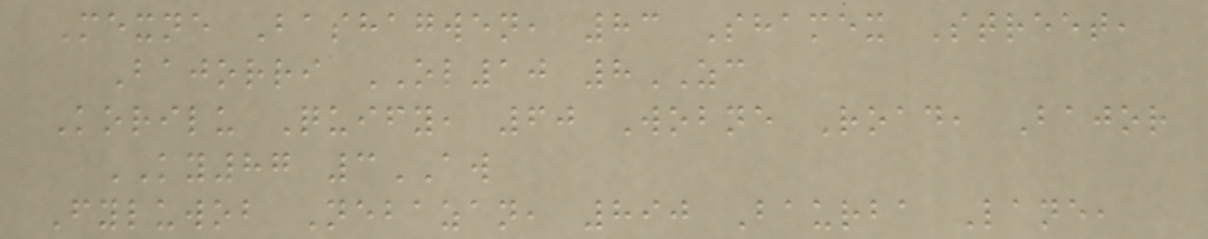Mexne Bashagwen, 83 Shamex Street,
Bajorri OL10 8ZC
Korilu Quify, 60 Wobne Road, Bajor
KY87 3AW
Fyluwob Nebazan, 890 Baurba Lane,
